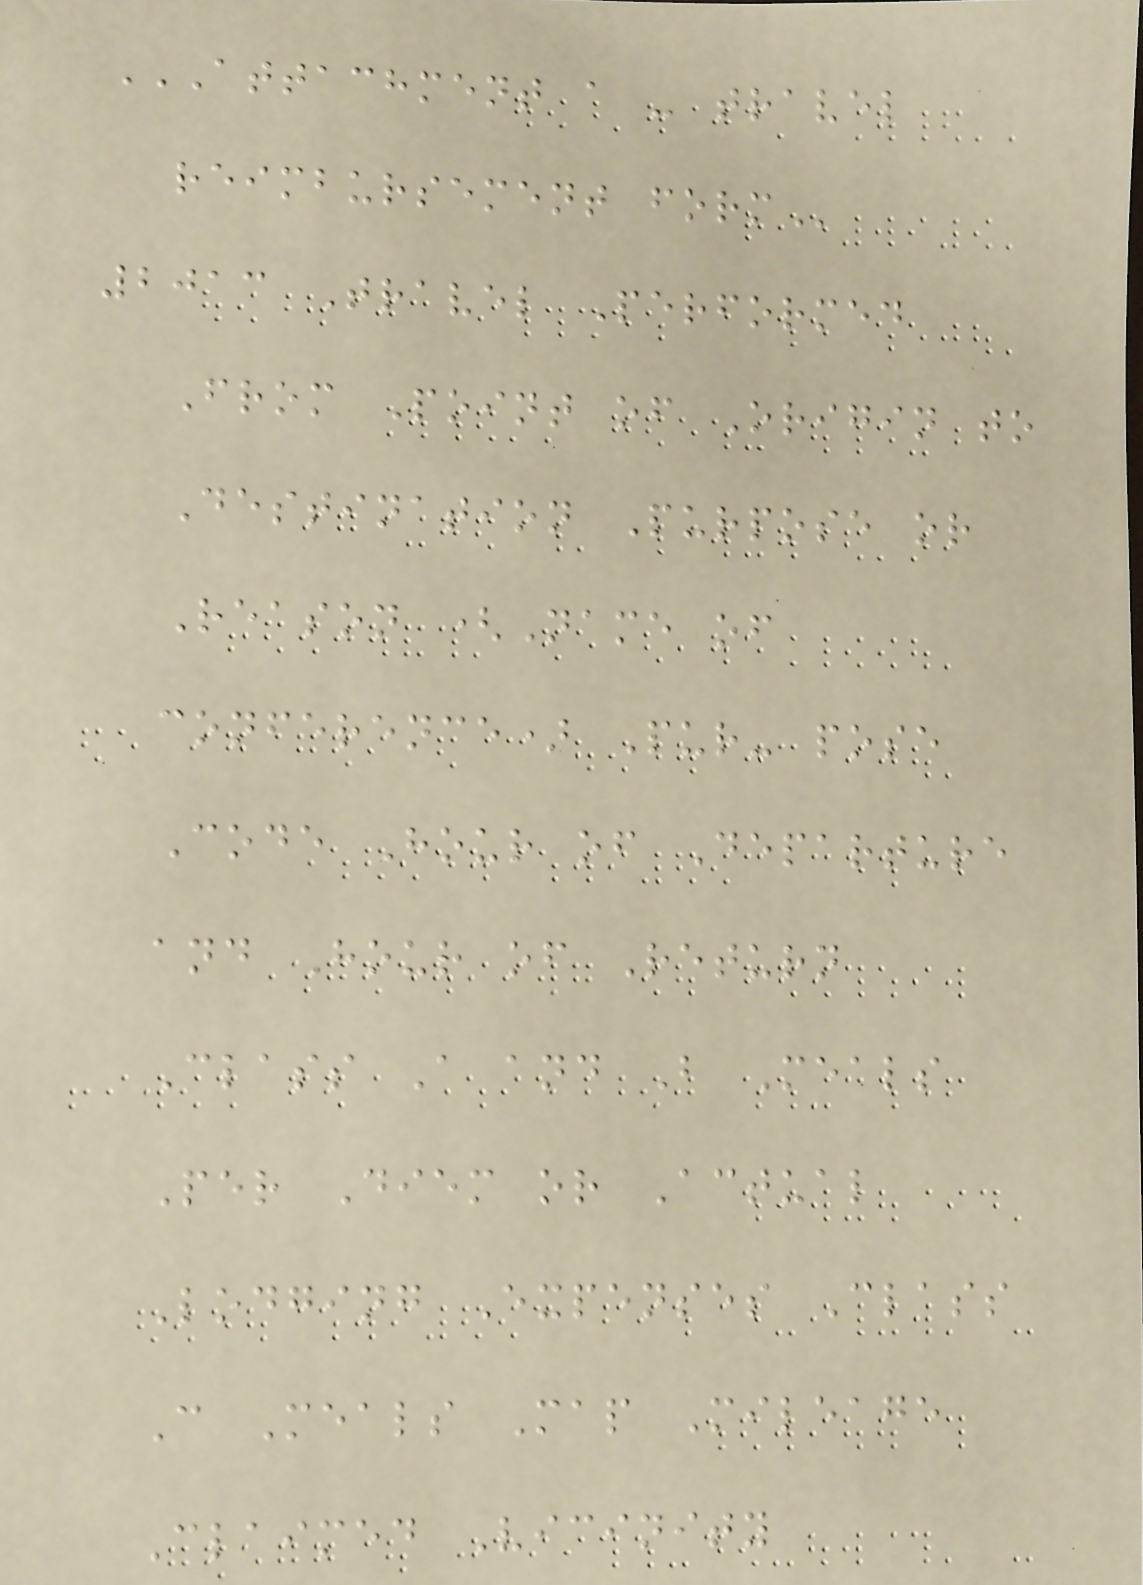ATTACHMENT A - TRAVEL
REIMBURSEMENT FORM
2013 Travel Performed
From Point of Origin to
Destination Purpose or
Reason (Name of
conference) Pur- pose
Code Hour of Departure
and Hour of Return
Class A and B Meals
Per Diem or Actual
Lodging Expenses Class
C Meals Map Mileage
Claimed Vicinity
